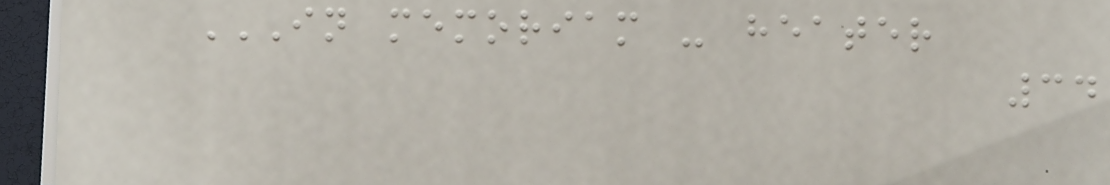IN MEMORIAM - HEATER
34
